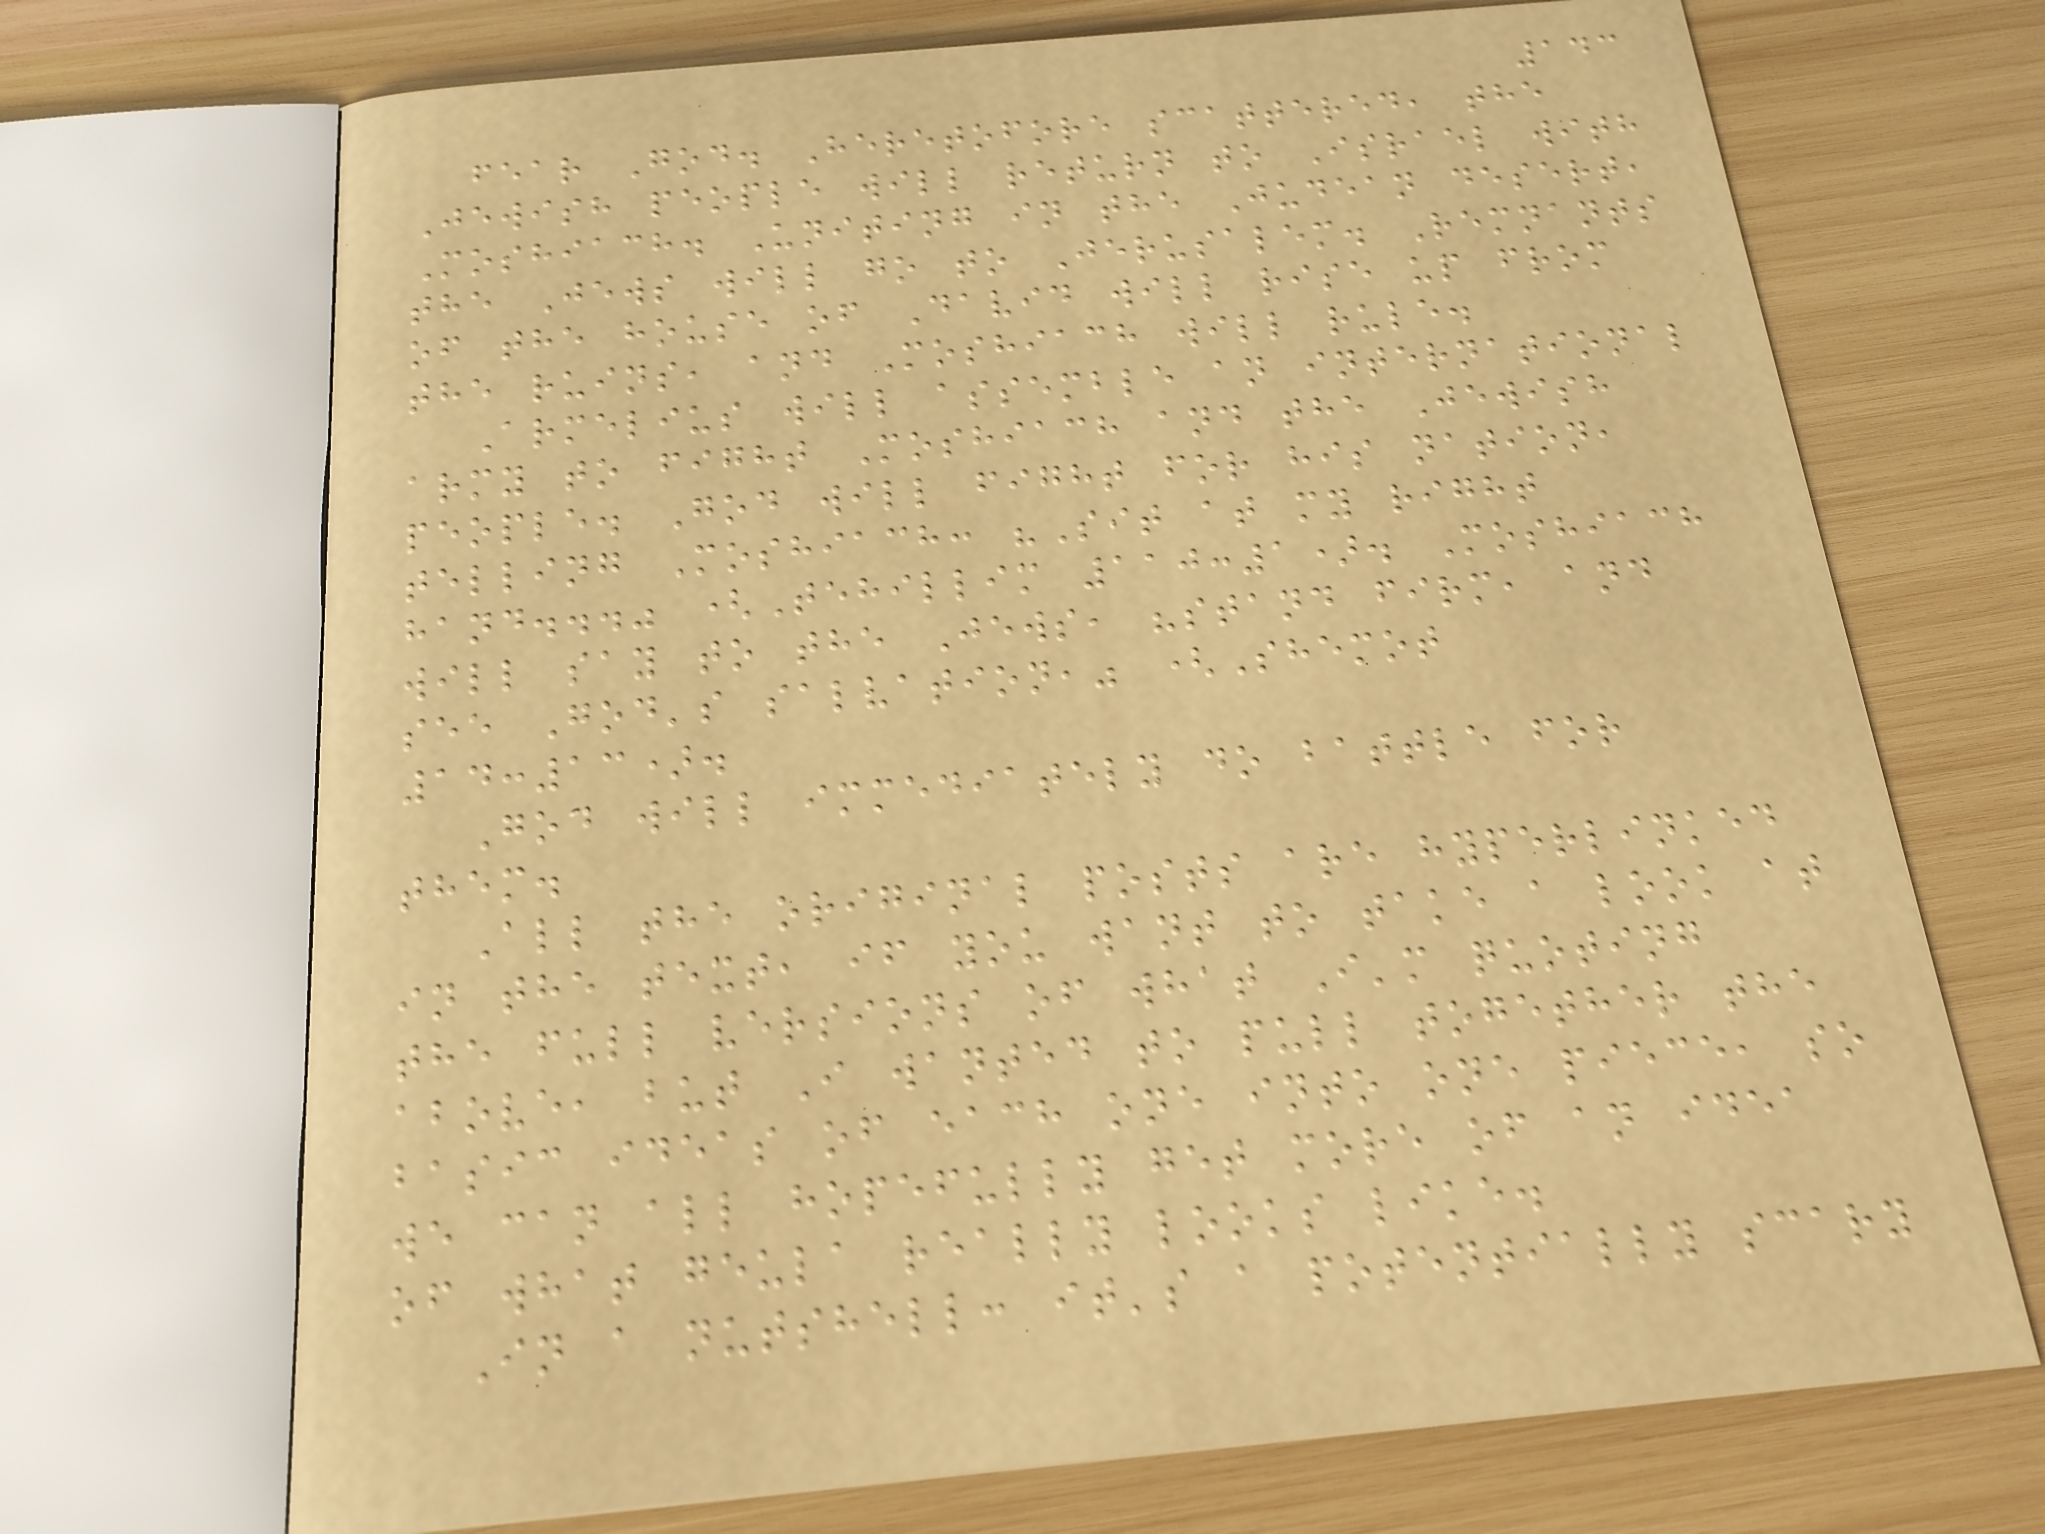143
fear God. Heretofore scattered, the
Jewish people will return to Israel with
Moshiach. Uniting in the Judean desert,
the Jews will go to Jerusalem. Remnants
of the house of David will rise up from
the ruins, and Moshiach will rule.
Armelius will assemble an international
army to fight Moshiach and the Jewish
people. God will fight for his nation,
telling Moshiach: "Sit at my right
hand..." (Tehillim 110:1). Moshiach
will say to the Jews, "stand firm, and
see God's salvation," (Shemot
14:13).
God will immediately do battle for
them.
All the original posts are hyperlinked
in the text, if you want to take a look at
the full versions of what I'm quoting
above, but I wanted to pull together the
basic ideas of each one into one piece, so
we can all hopefully get more of an idea
of what geula really looks like.
In a nutshell: it's a potentially scary
